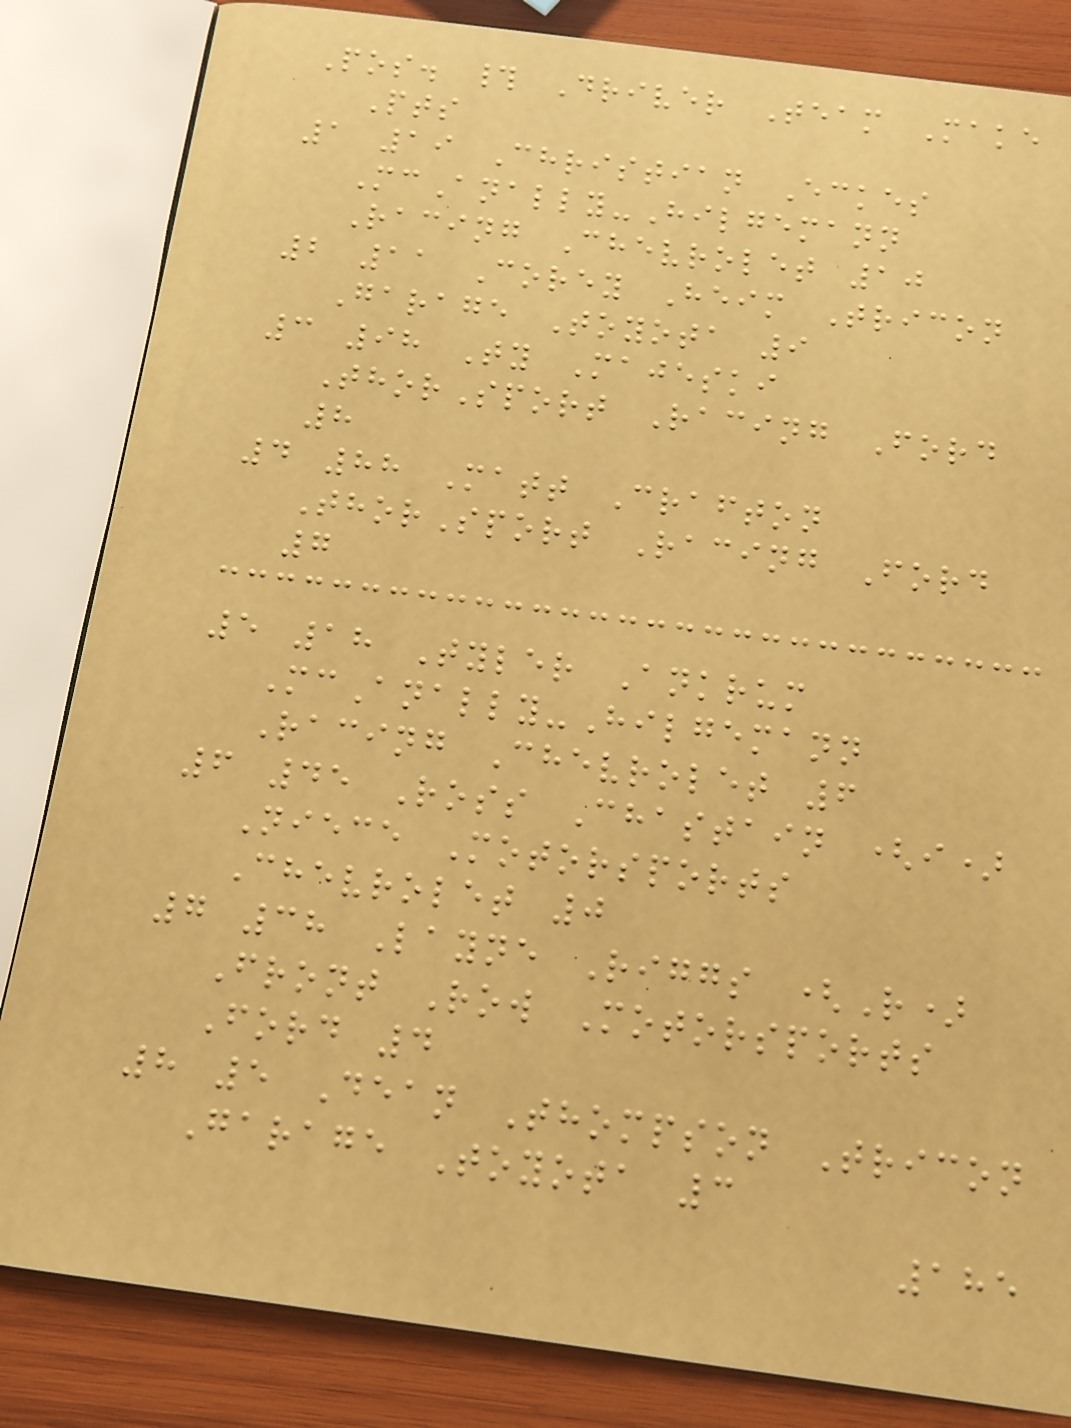Pos. # Driver Team Make
Pts
1 19 Christian Eckes
McAnally-Hilgemann
Racing Chevrolet 10
2 11 Corey Heim Tricon
Garage Toyota 9
3 98 Ty Majeski
ThorSport Racing Ford
8
4 88 Matt Crafton
ThorSport Racing Ford
7
5 18 Tyler Ankrum
McAnally-Hilgemann
Racing Chevrolet 6
6 45 Ross Chastain (i)
Niece Motorsports
Chevrolet 0
7 38 Layne Riggs (R)
Front Row Motorsports
Ford 4
8 5 Dean Thompson Tricon
Garage Toyota 3
185
